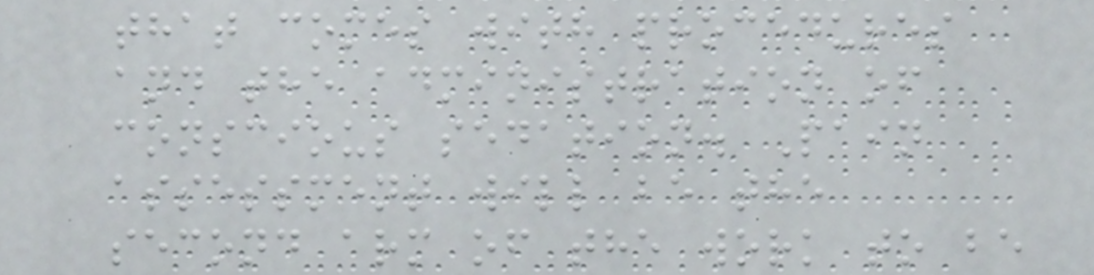that comes with procedures
and the administration of
conscious sedation. Pain
assessment will be the
second arm of the work to be
